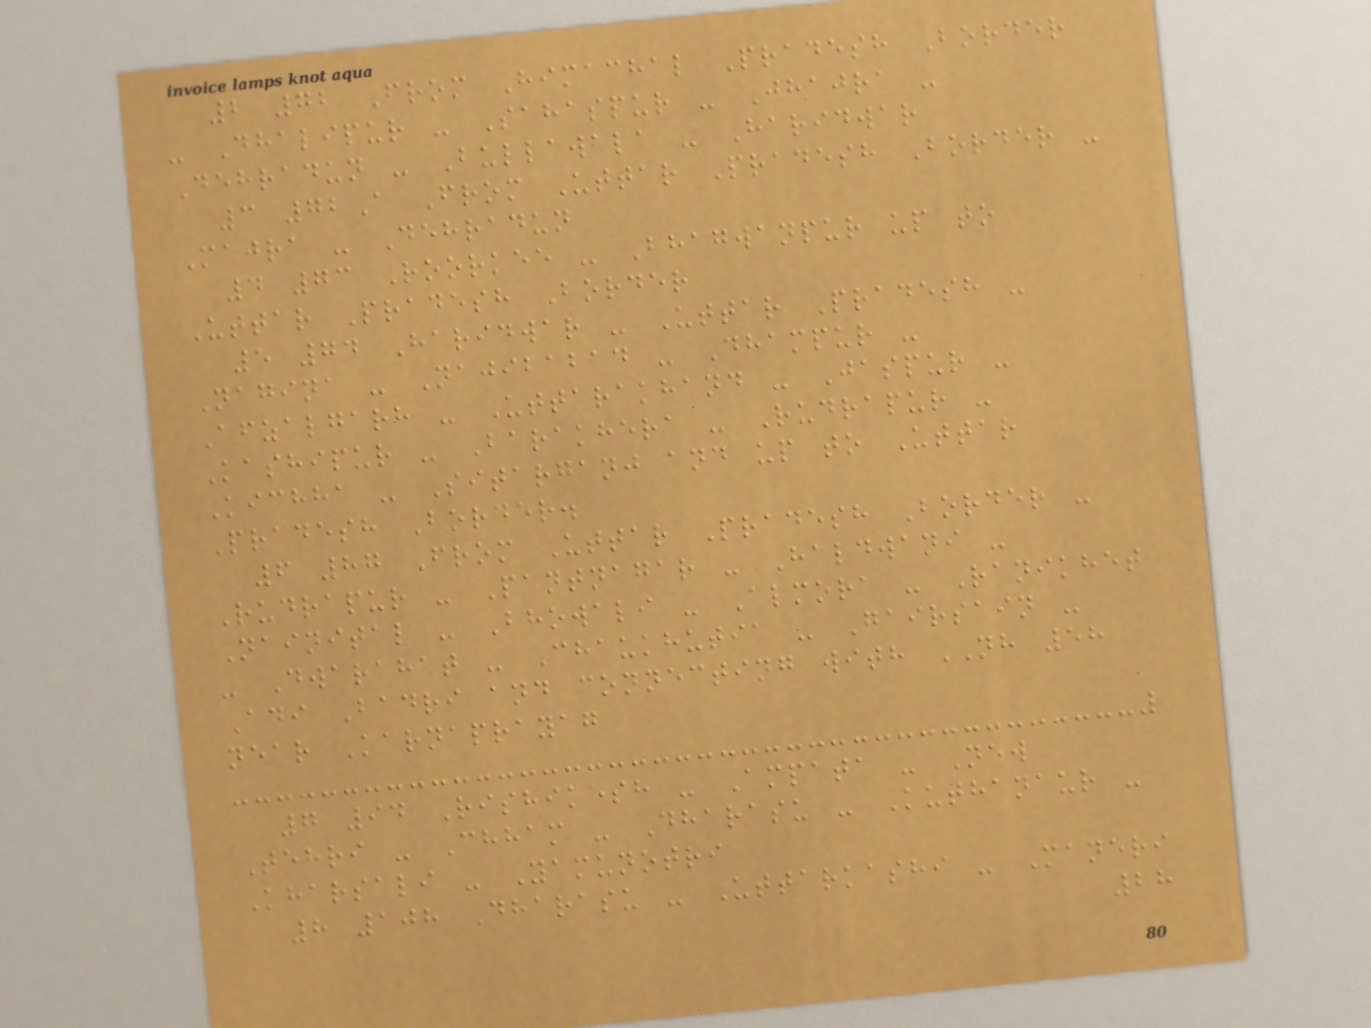2 72 From Himachal Pradesh Border
- Dhalipur - Sahaspur - Jhajra -
Dehradun - Bullawala - Haridwar
3 72A From Uttar Pradesh Border -
Majra - Dehradun
4 73 Roorkee - Bhagwanpur up to
Uttar Pradesh Border
5 74 Haridwar - Uttar Pradesh -
Nagina - Najibabad - Dhampur -
Afzalgarh - Uttarakhand - Jaspur -
Kashipur - Barakhera - Rudrapur -
Kichha - Sitarganj and up to Uttar
Pradesh Border.
6 87 From Uttar Pradesh Border -
Rudrapur - Pantnagar - Haldwani -
Nainital - Bhowali - Almora - Ranikhet
- Dwarahat - Chaukhutia - Gairsain -
Adi Badri and connecting with NH 58
near Karnaprayag
7 94 Rishikesh - Ampata - New
Tehri - Chham - Dharasu - Kuthanaur -
Kharsali - Yamunotri
8 108 Dharasu - Uttarkashi - Maneri
28
